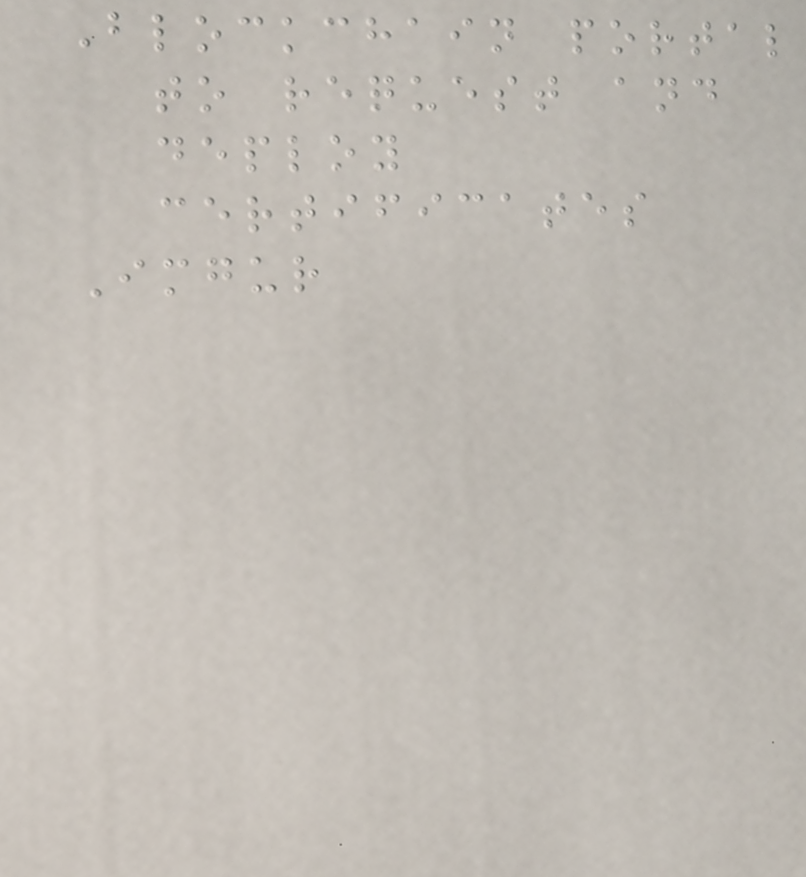Blockchain portal
to request and
deploy
certificates
Imgur
